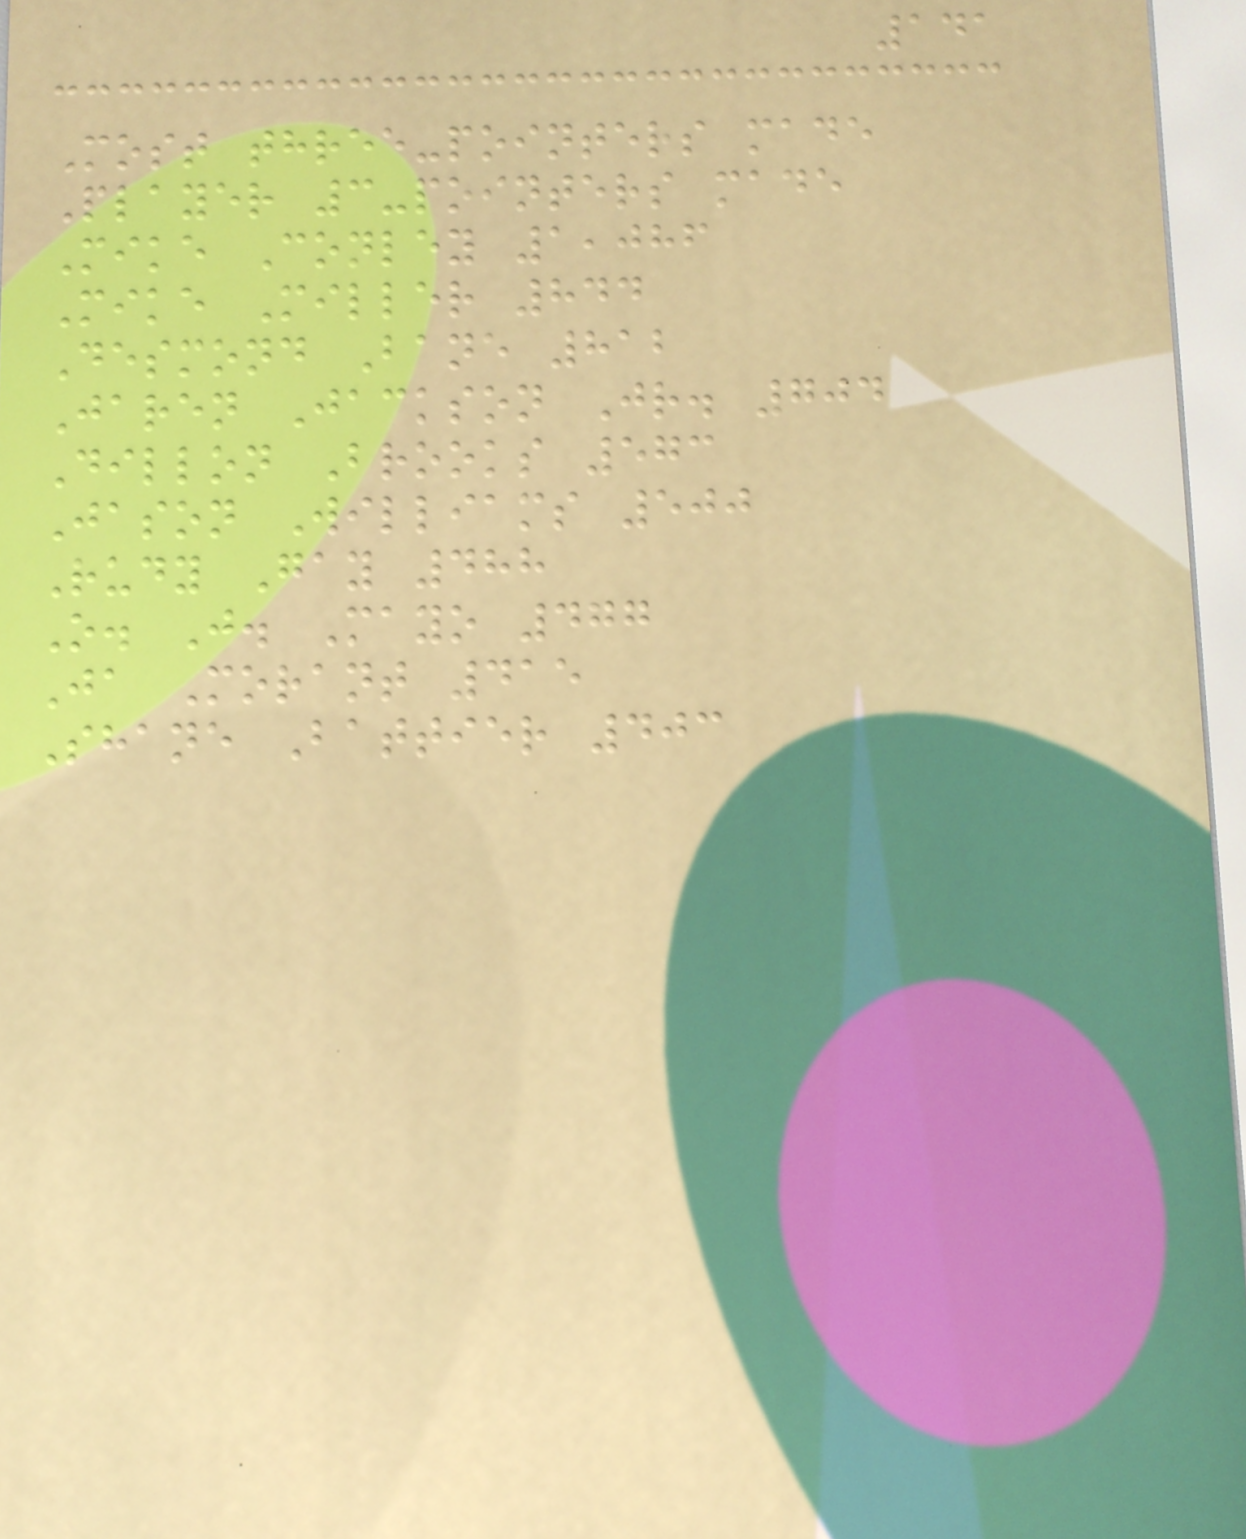141
Most three-pointers made
Player 3-pointers made
Mike Conley 1,086
Mike Miller 844
Desmond Bane 812
Jaren Jackson Jr. 704
Dillon Brooks 573
Jason Williams 500
Rudy Gay 488
O. J. Mayo 477
Ja Morant 415
Shane Battier 403
